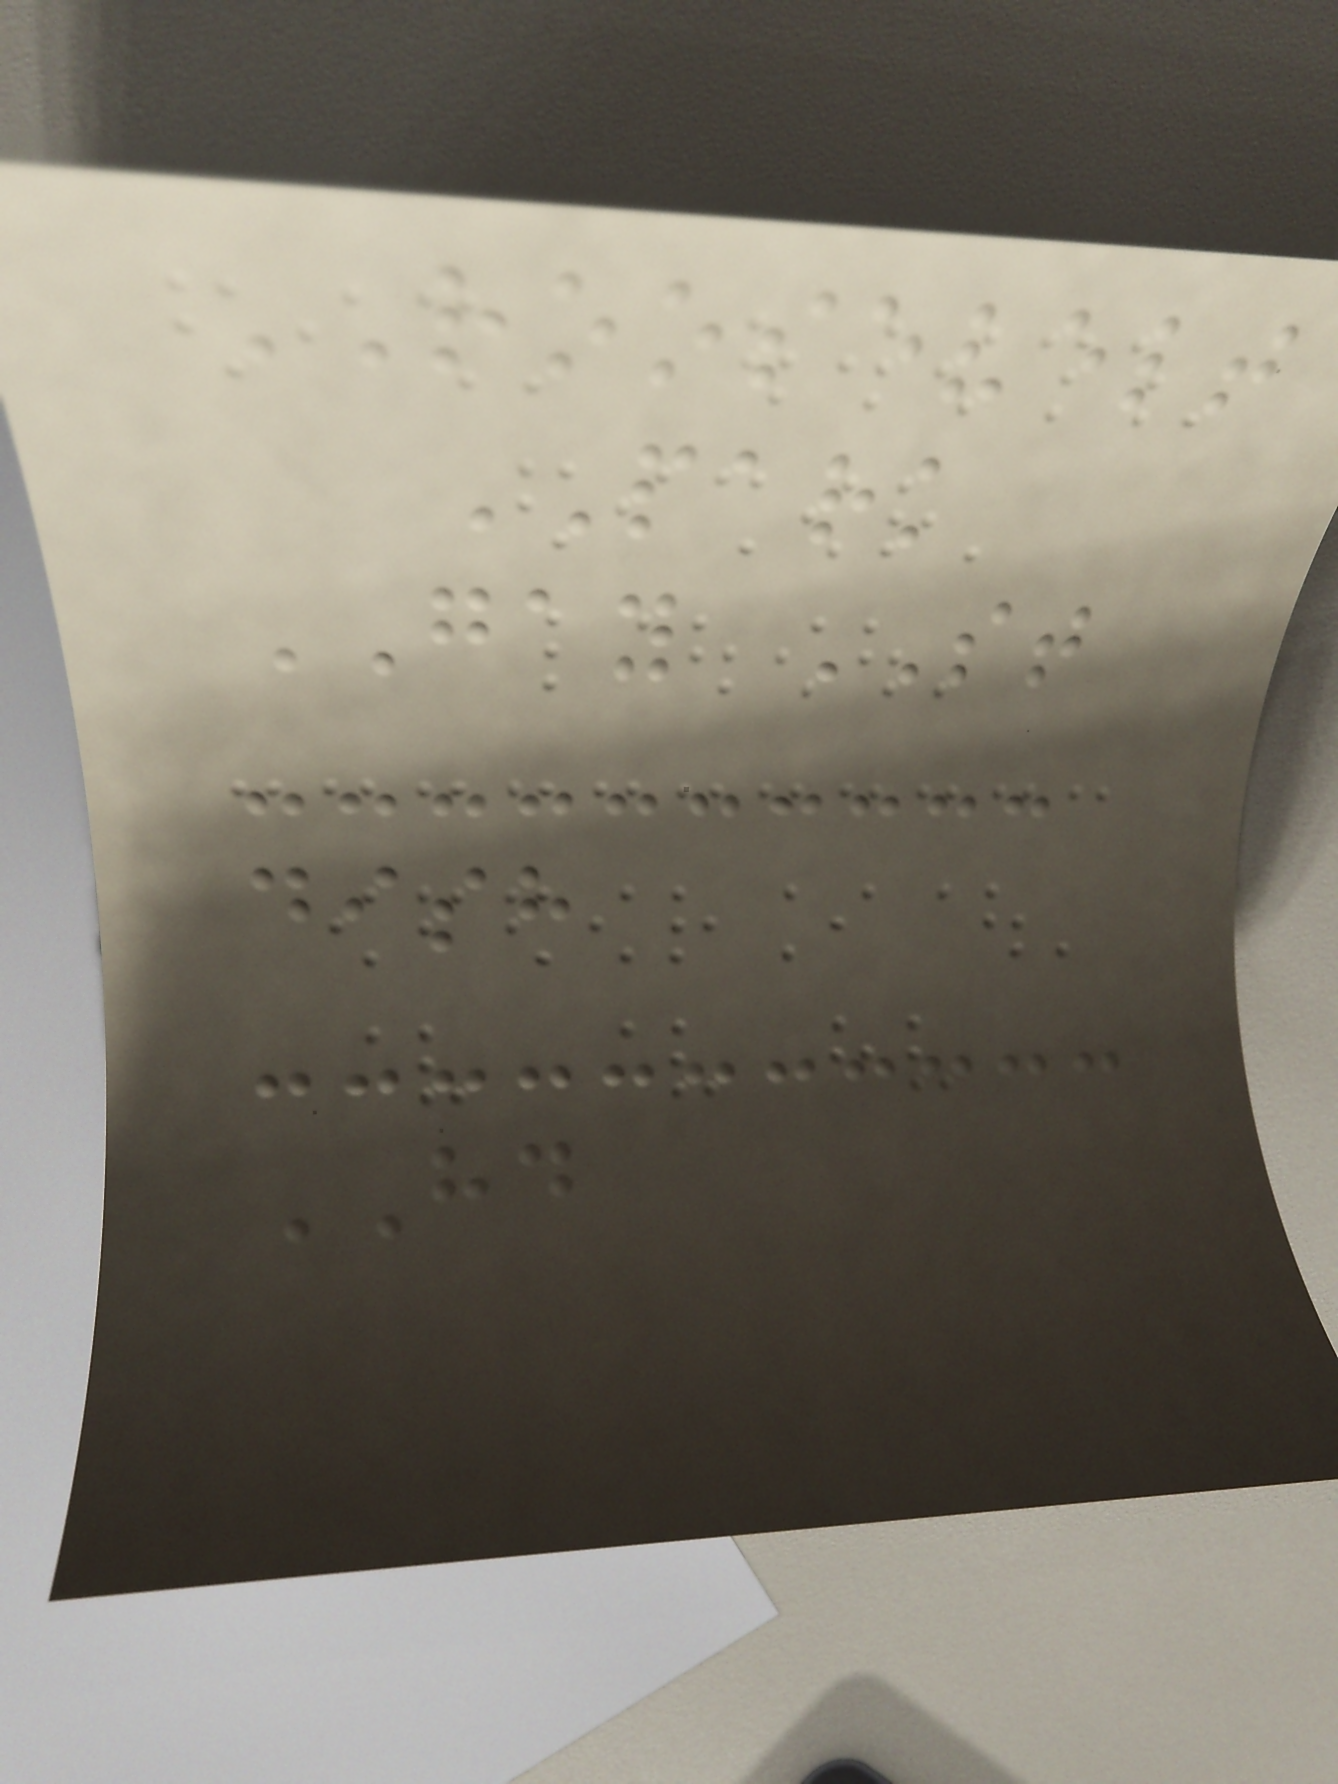ROOSEVELT
PARK
GAY ST
dish
HD
